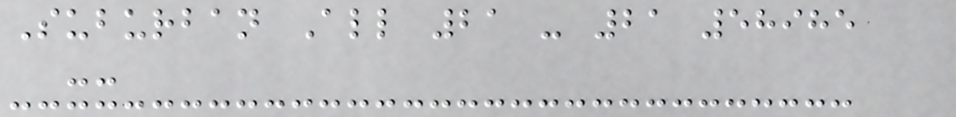Suburban All 21 - 21 58985
--
